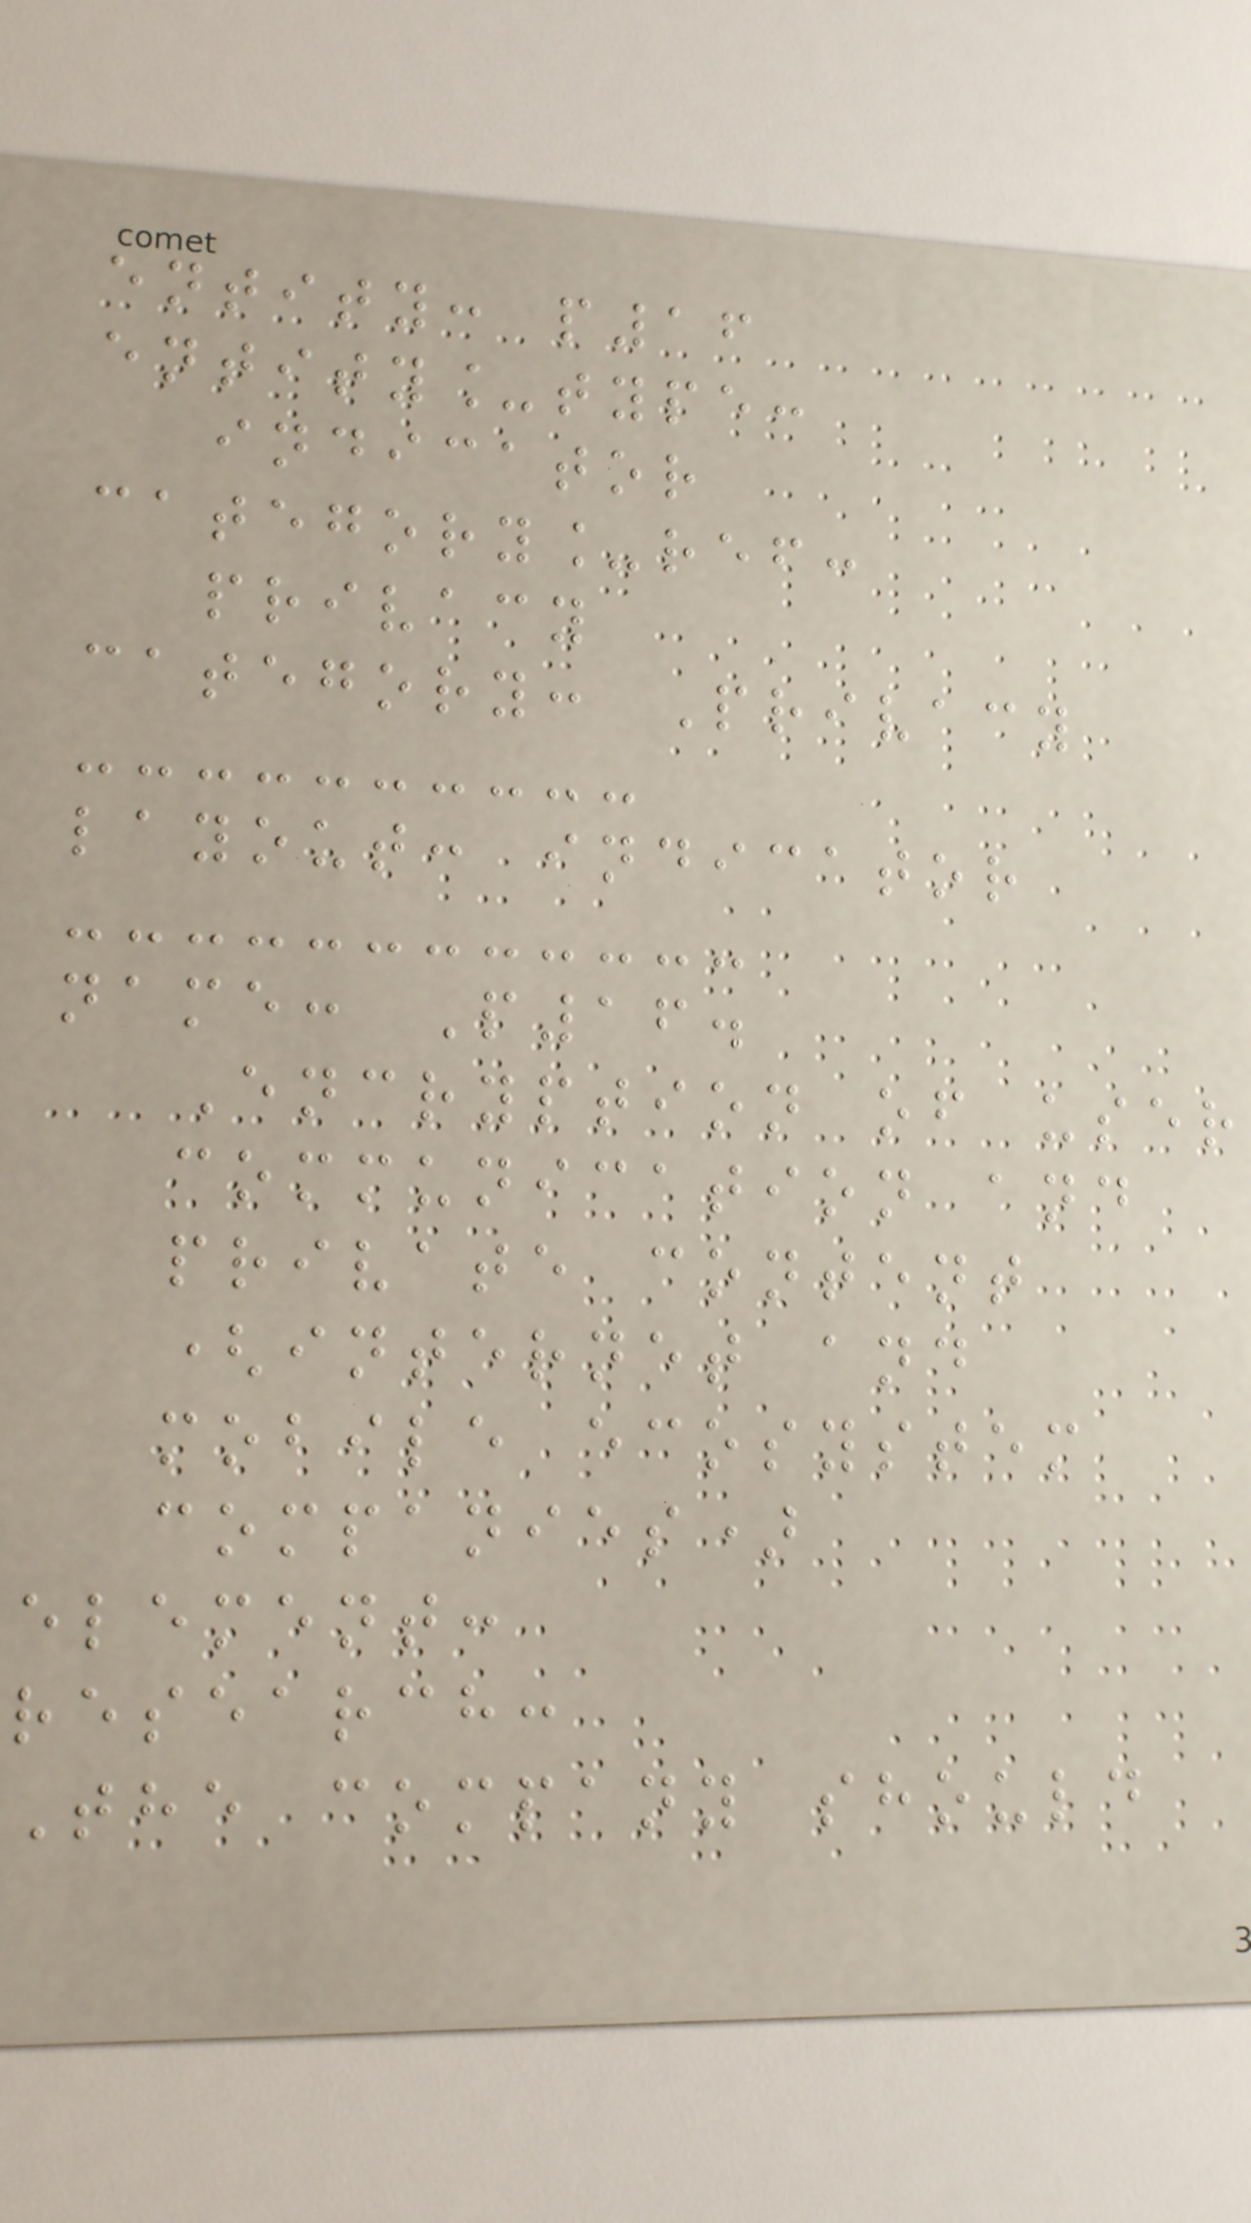entity: p16
entity_type:
indicator
category_ref:
privacy
category: Privacy
layout: indicator
name: P16.
Encryption of user
communication and
private content
(internet and
mobile ecosystem
companies)
element:
research:
The company should
